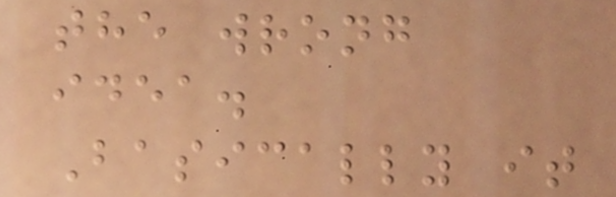the wrong
idea.
Basically it
